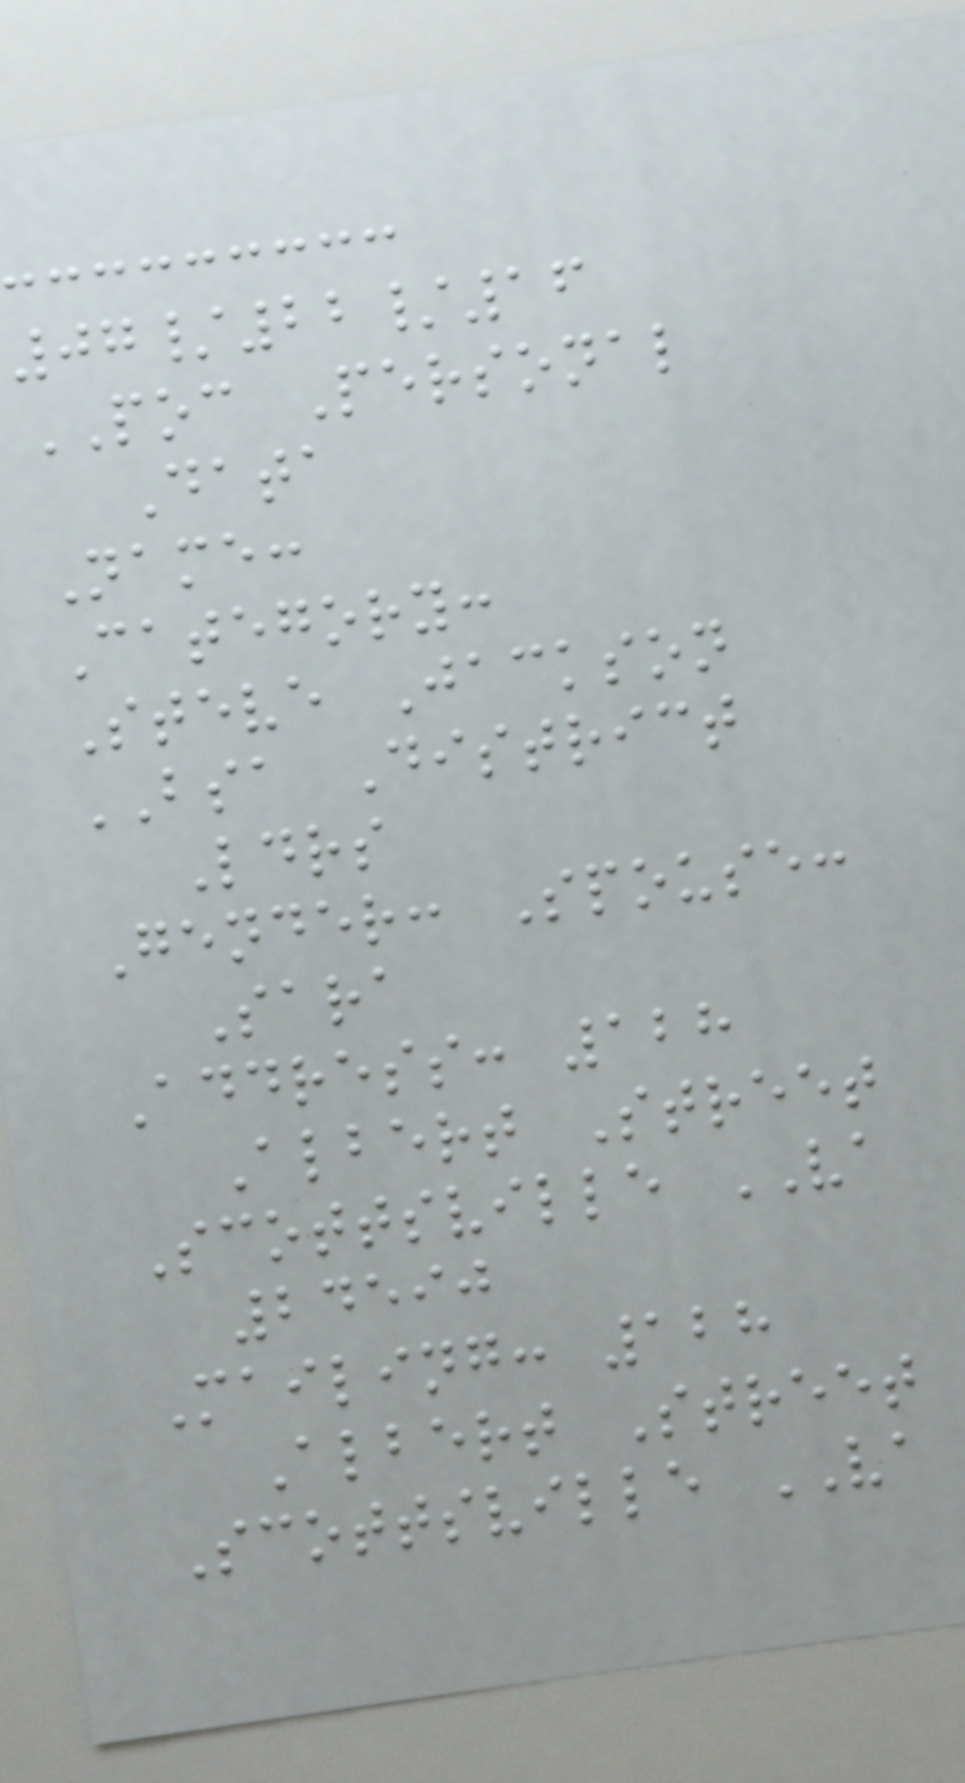07/22/16
POC Personal
Data
Name:
Category:
Steve Jackson
BSA District
Ldrs
Gender: Spouse:
Sara
Address: 128
Albert Street
Scottsville VA
24590
Mailing: 128
Albert Street
Scottsville VA
